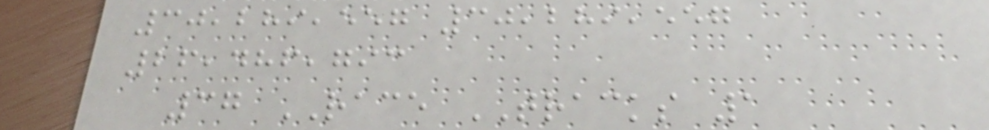30,289,557 30,289,557
26,486,793
37 RACE TRACKS 1
